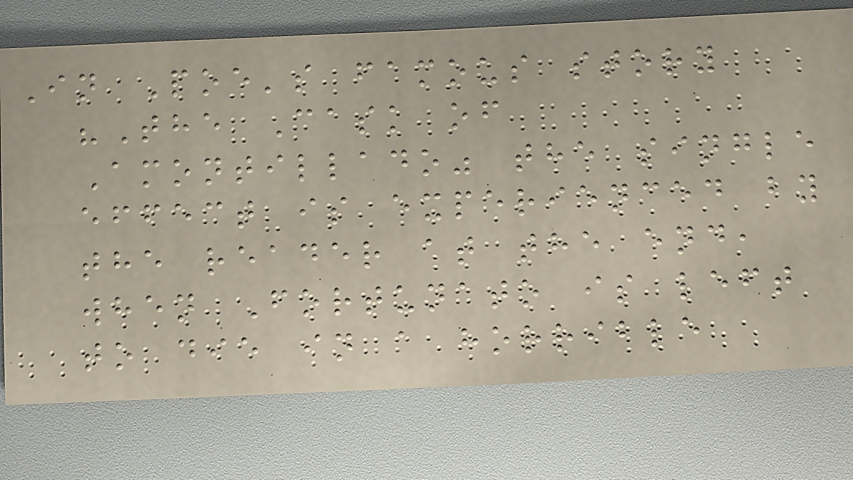In Poe's famous story
"The Cask of
Amontillado" the single
effect is experienced by
the reader at the end,
when Fortunato is left
to die in a horrible
